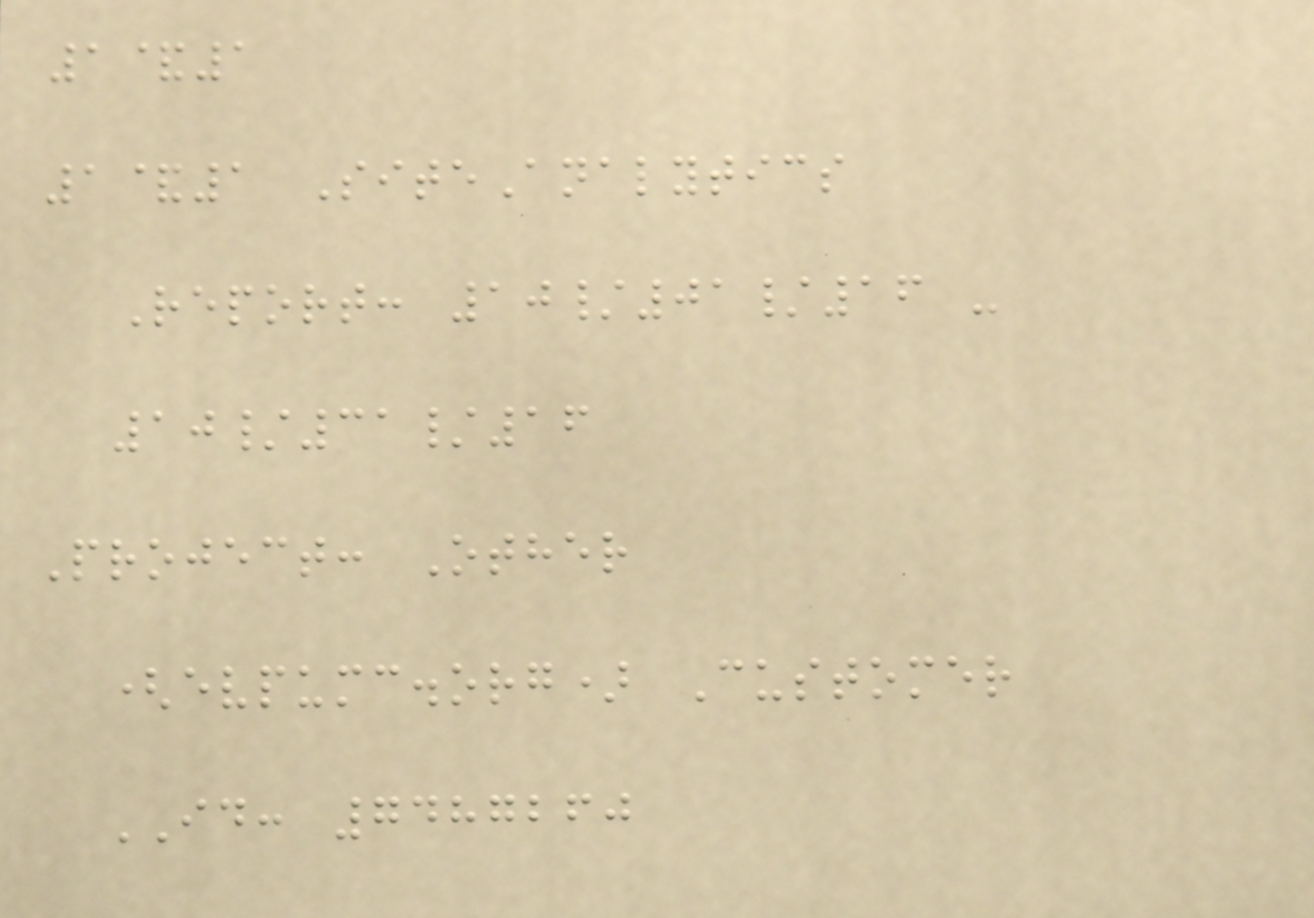1&1
1&1 SiteAnalytics
Report: 10/01/16 -
10/31/16
Project: Other
(evpumc.org) Customer
ID: 7487260
